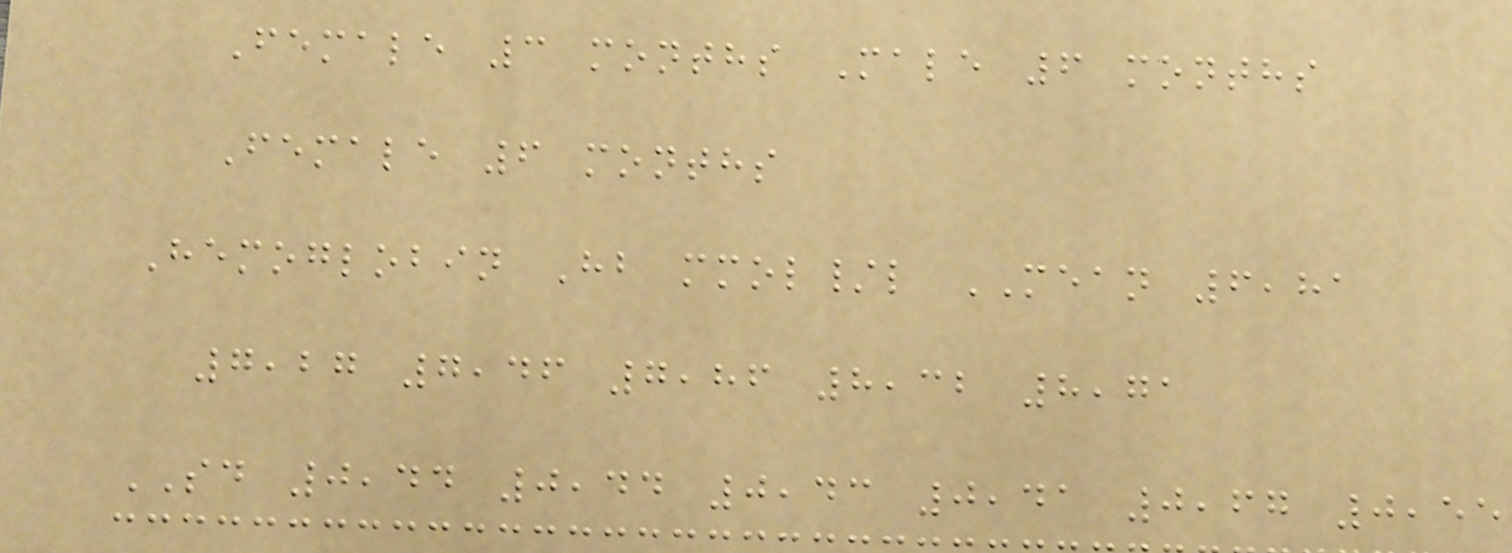Female 3 months Male 6 months
Female 6 months
Hemoglobin Hb mmol/l MEAN 6,81
7,27 7,46 7,86 8,32 8,71
SD 0,44 0,44 0,43 0,41 0,67 0,55
